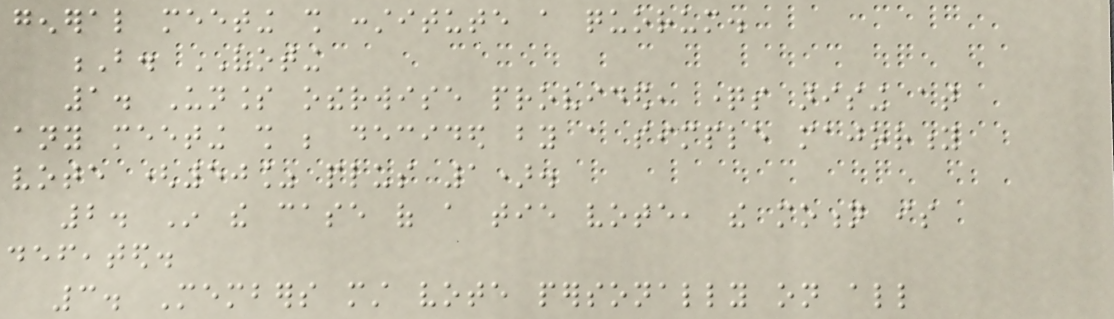general meeting shall constitute a quorum.
B. VOTING
1. Unless otherwise provided, questions arising at
any meeting shall be decided by a simple majority
vote (50% plus 1).
2. In the case of a tie vote, the motion is
defeated.
3. Members must vote personally on all
